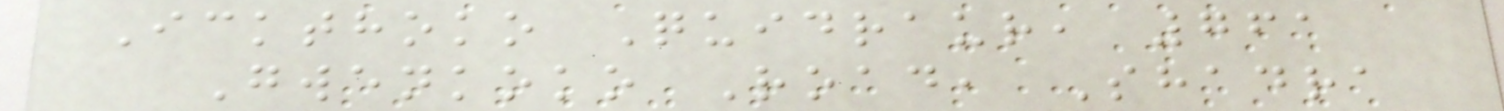Ickthoko Quidraur, 761
Gwenkoko Road, Shadra
